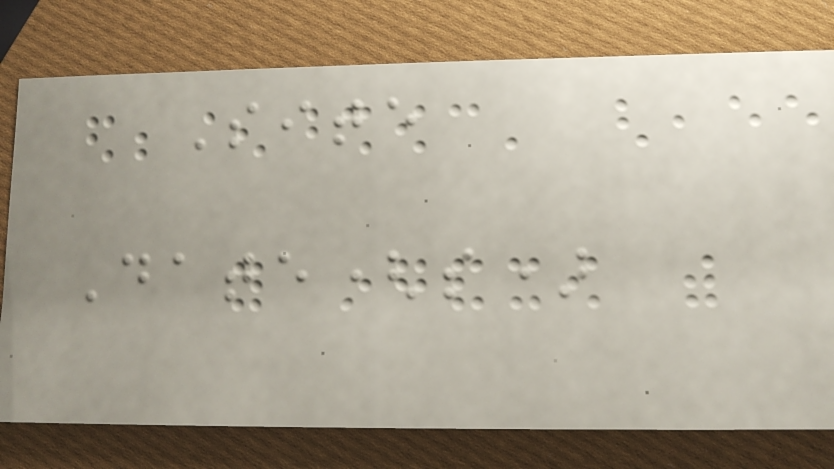Site
Date(s)
